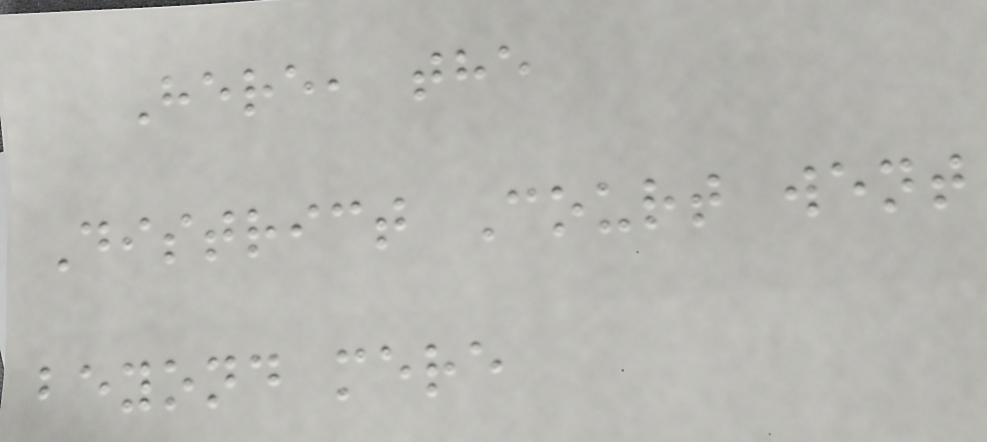Here, the
District Court went
beyond mere
